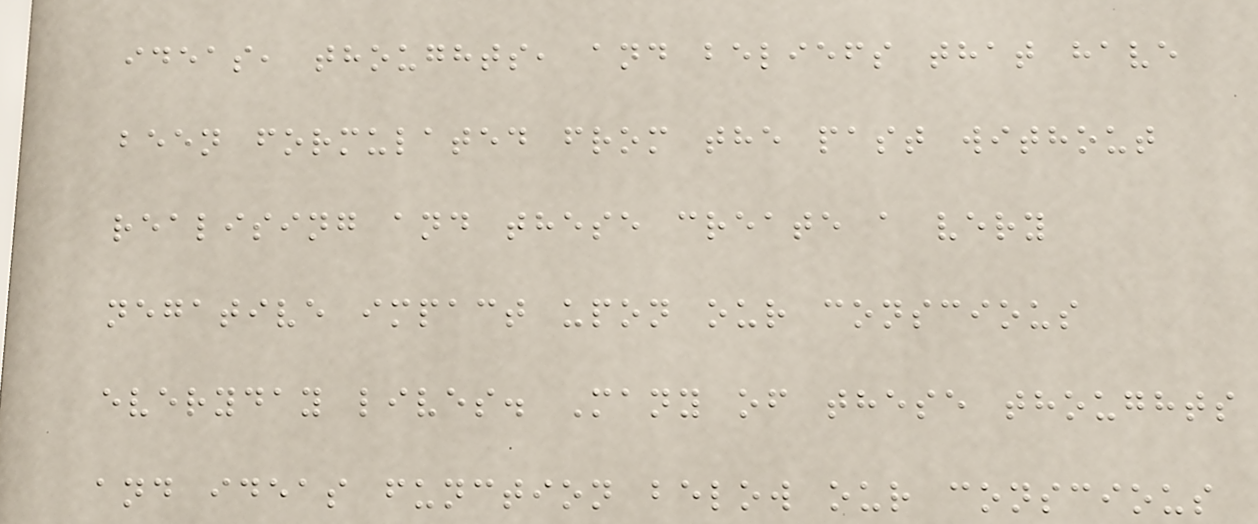ideas, thoughts, and beliefs that have
been formulated from the past without
realising and these create a very
negative impact upon our conscious
everyday lives. Many of these thoughts
and ideas function below our conscious
